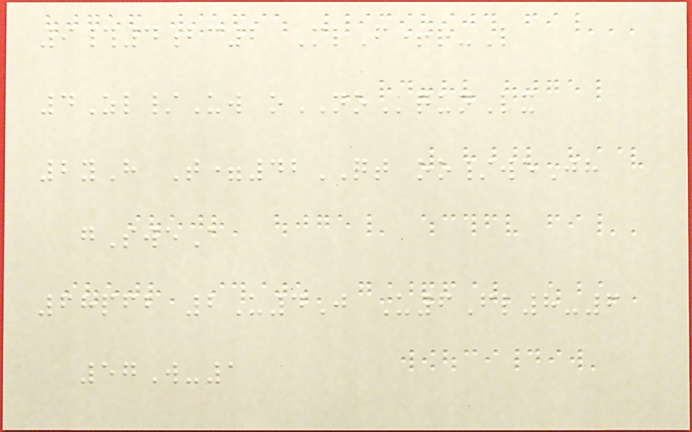9#4bc2 MlF+r-L
4Zl/Uw oNOqunLx
2yH T=42QT oo/weJh
gSweA
68pfb 2U4J U6Fl8-6
57W-1
